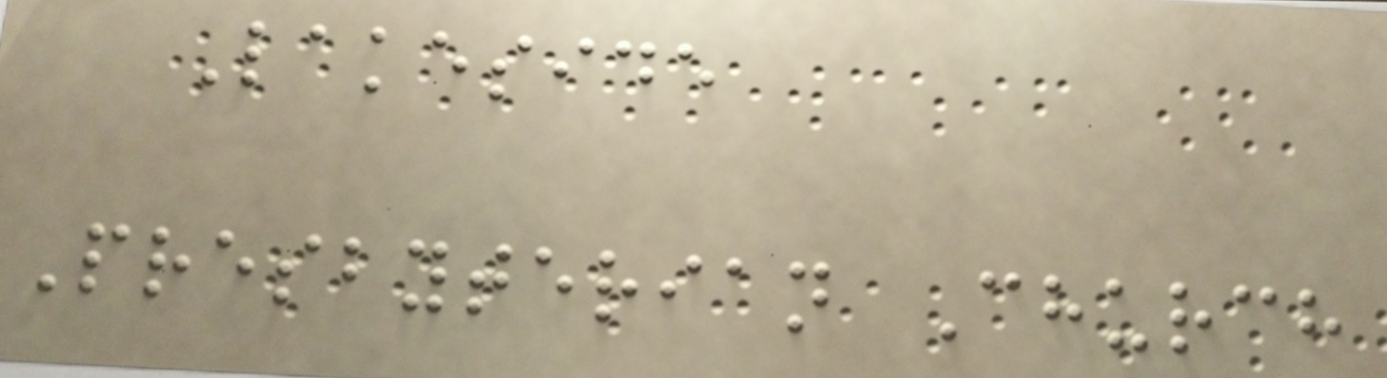Lakeside
Presbyterian Church
